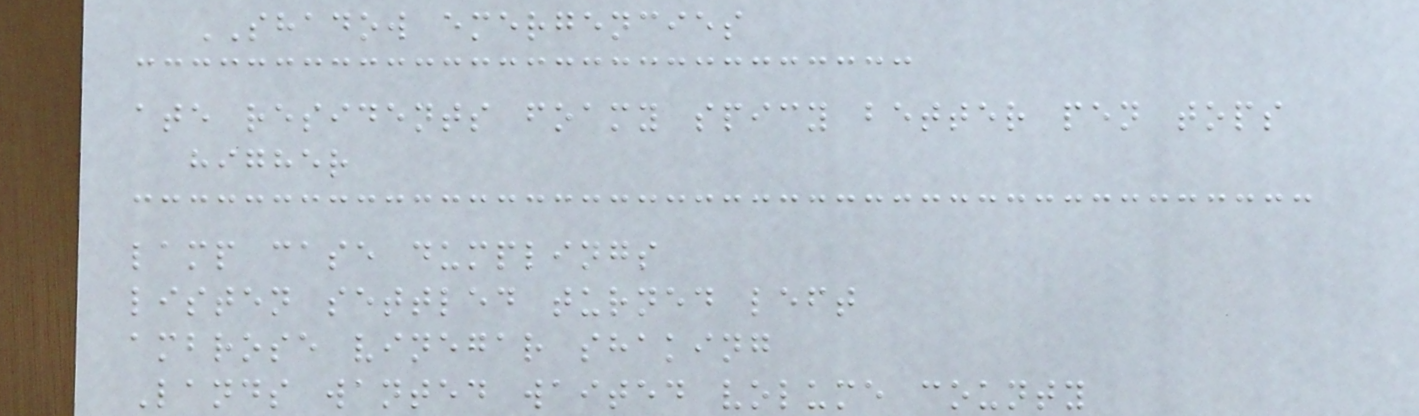SHADOW emergencies
ate residents foamy spicy better pen tops
higher
lamp case dumplings
listen settled turned left
ambrose vinegar shaking
Lands wanted waited volume county
